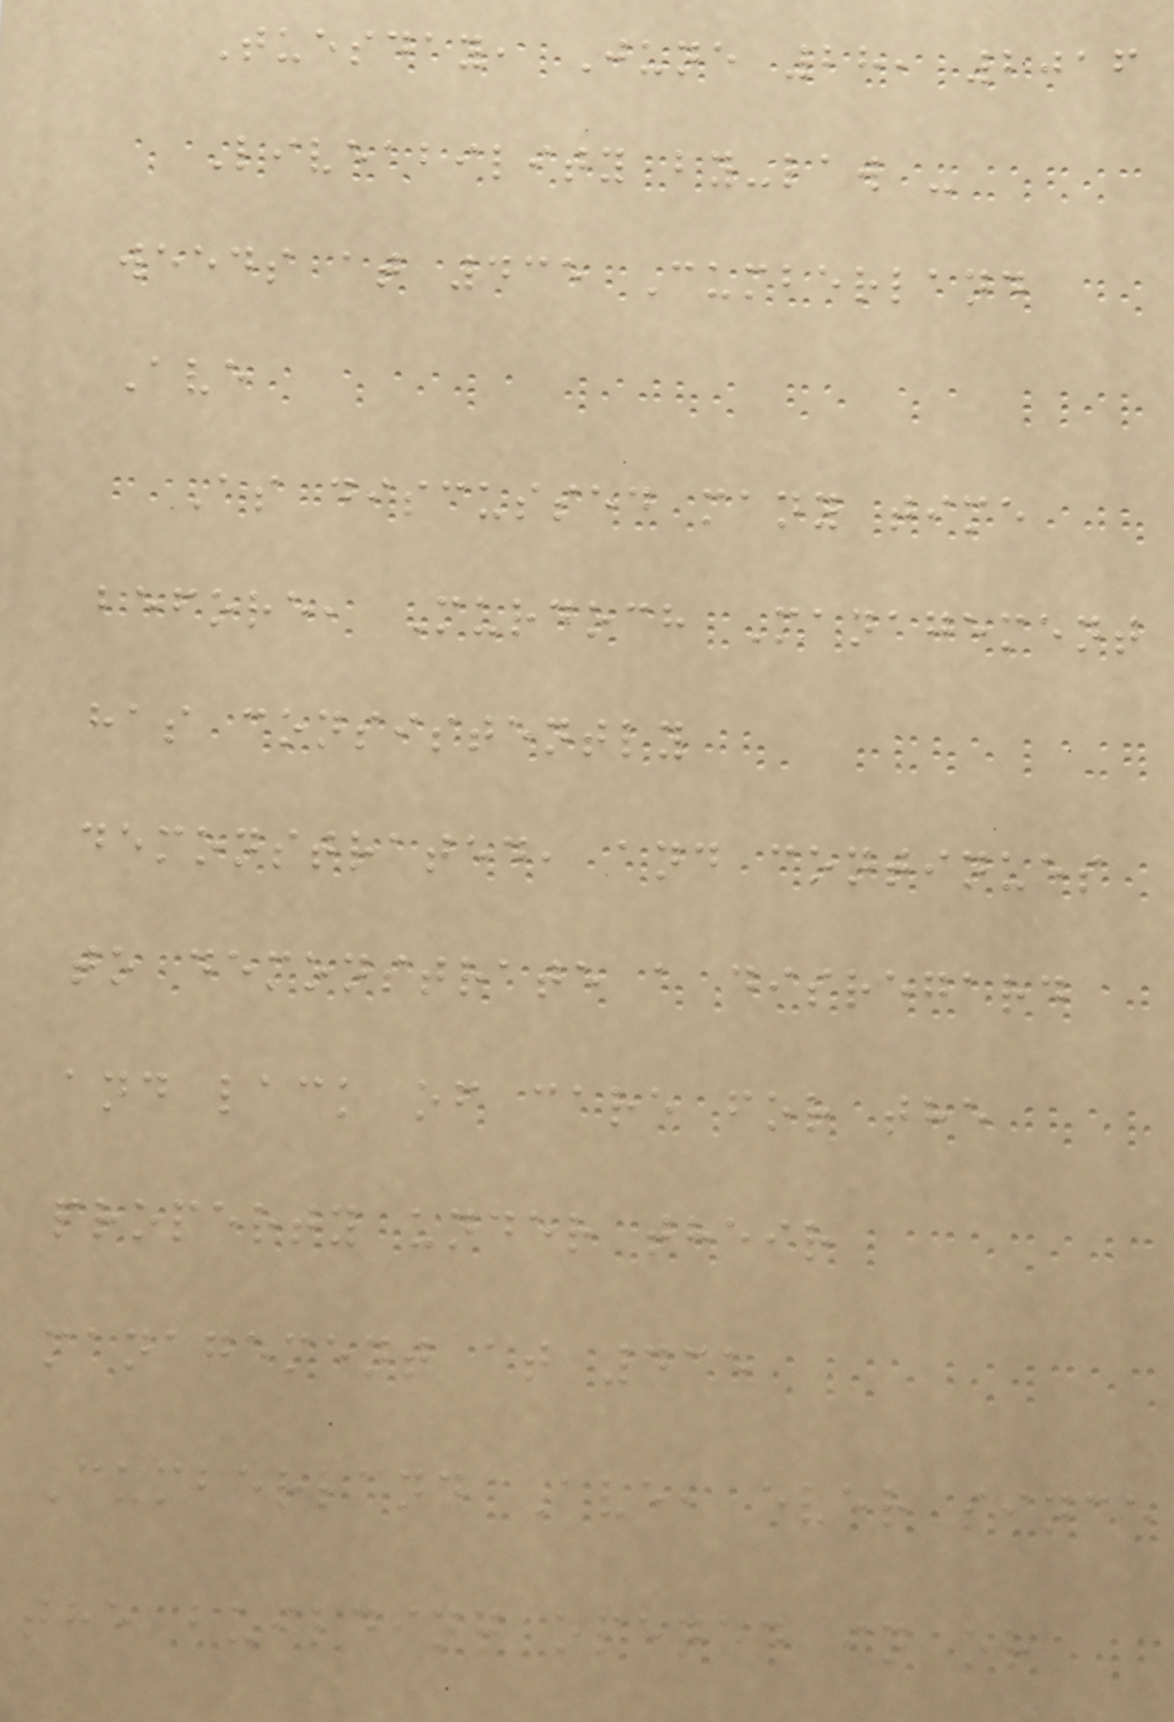Tuesday, June 28, 2016
Liveability by-law -
weeds at 435 Cumberland
Ave
As discussed many time
before, Murdoch Management
has consistently
demonstrated, and continues
to demonstrate a disregard
and lack of care for the
property under their
management at 435
Cumberland Ave, ever since
the building opened in or
